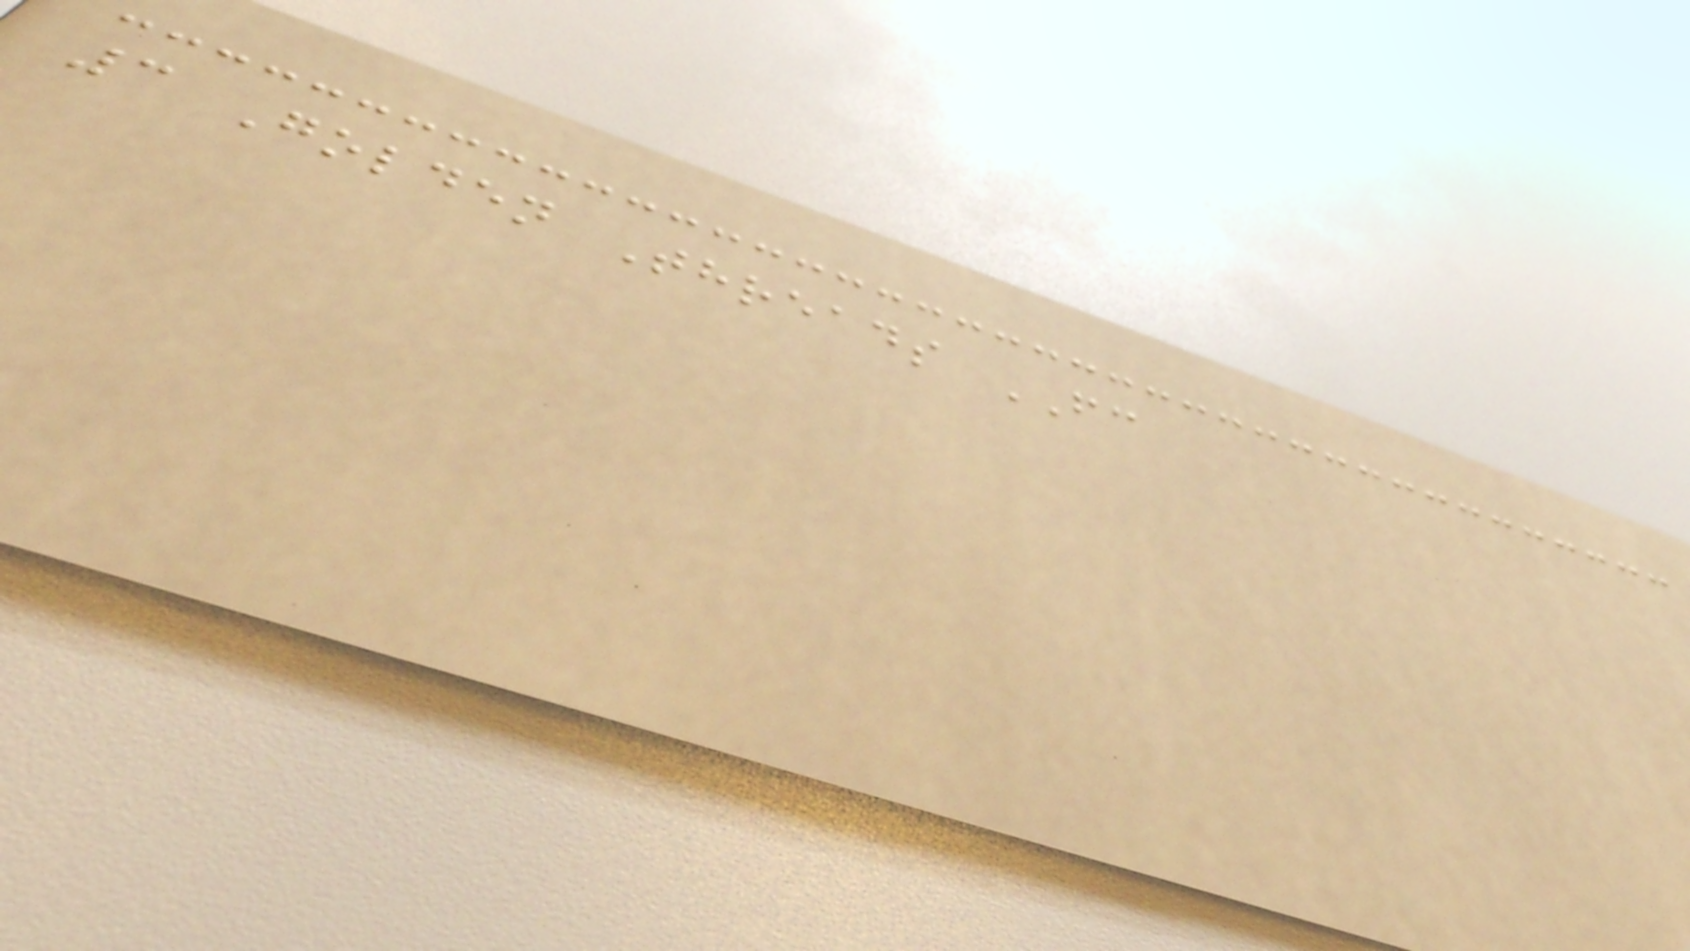3 Golden Threads FC
